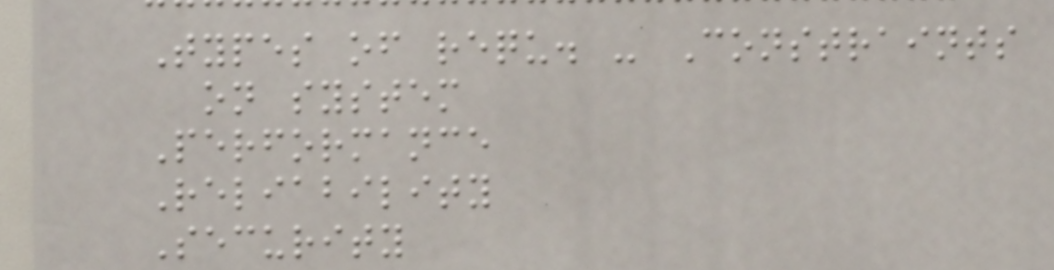Types of requ. - Constraints
on system
Performance
Reliability
Security
